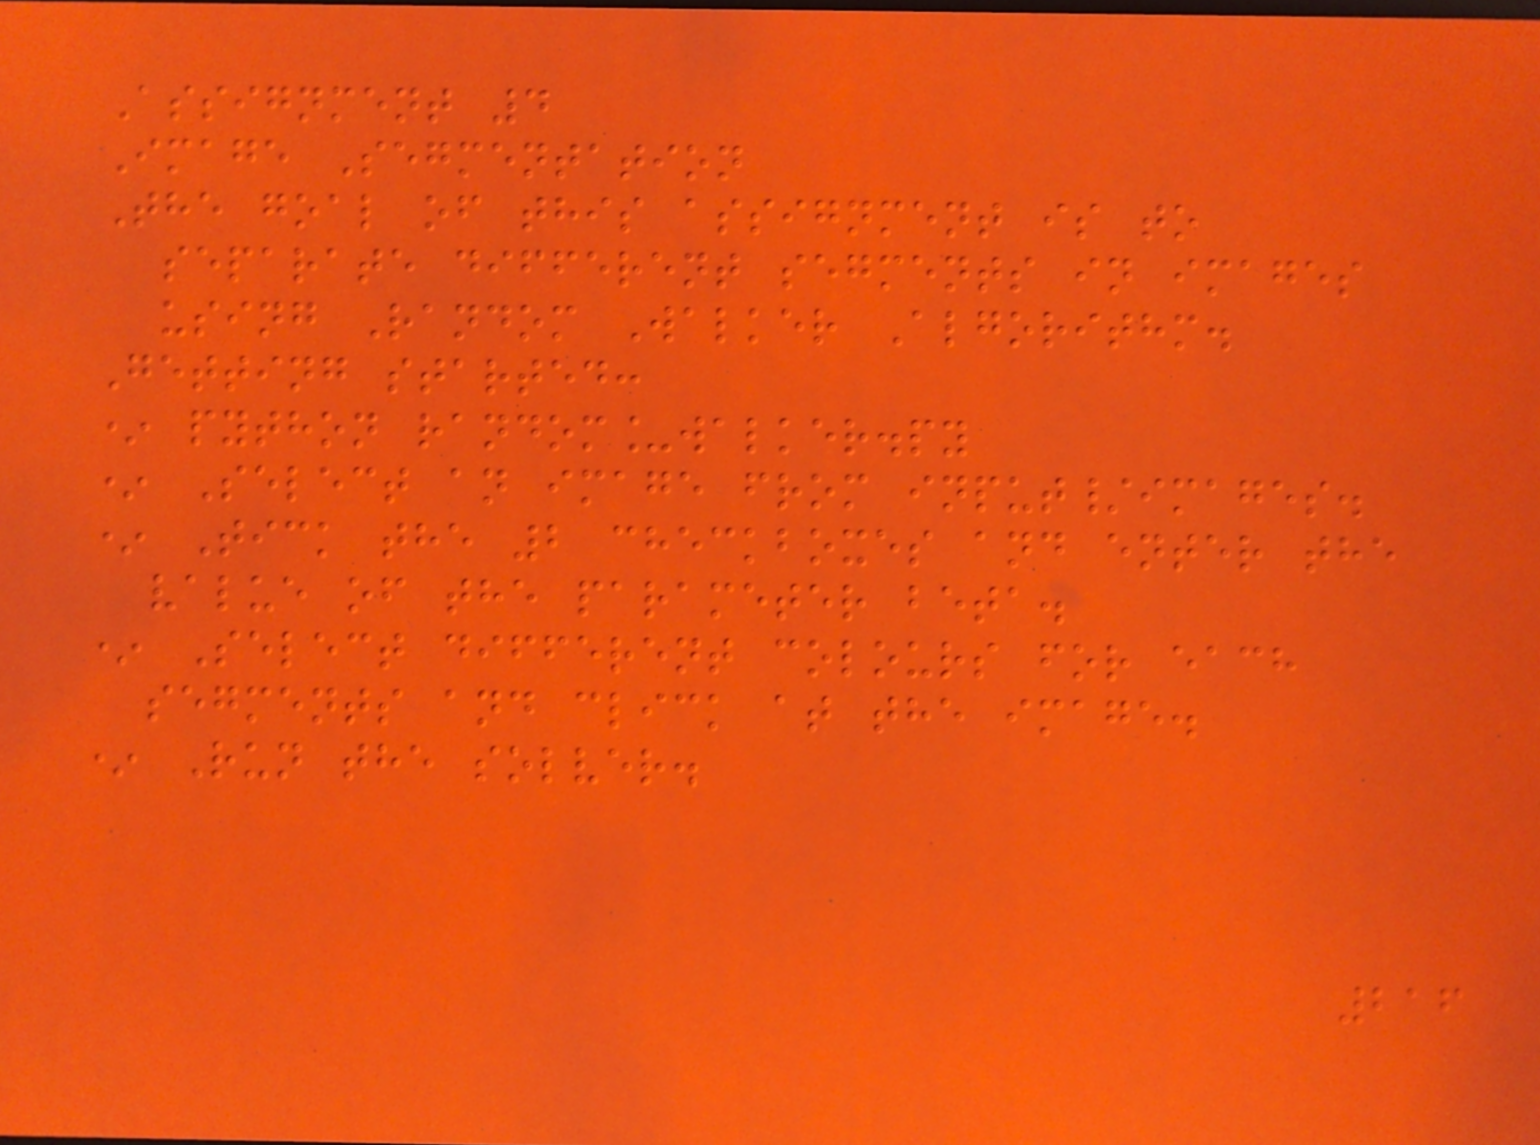Assignment 4
Image Segmentation
The goal of this assignment is to
separate different segments in images
using Random Walker Algorithm.
Getting started:
* python random_walker.py
* Select an image from input/images.
* Tick the 2 checkboxes and enter the
value of the parameter beta.
* Select different colours for each
segments and click at the image.
* Run the solver.
216
